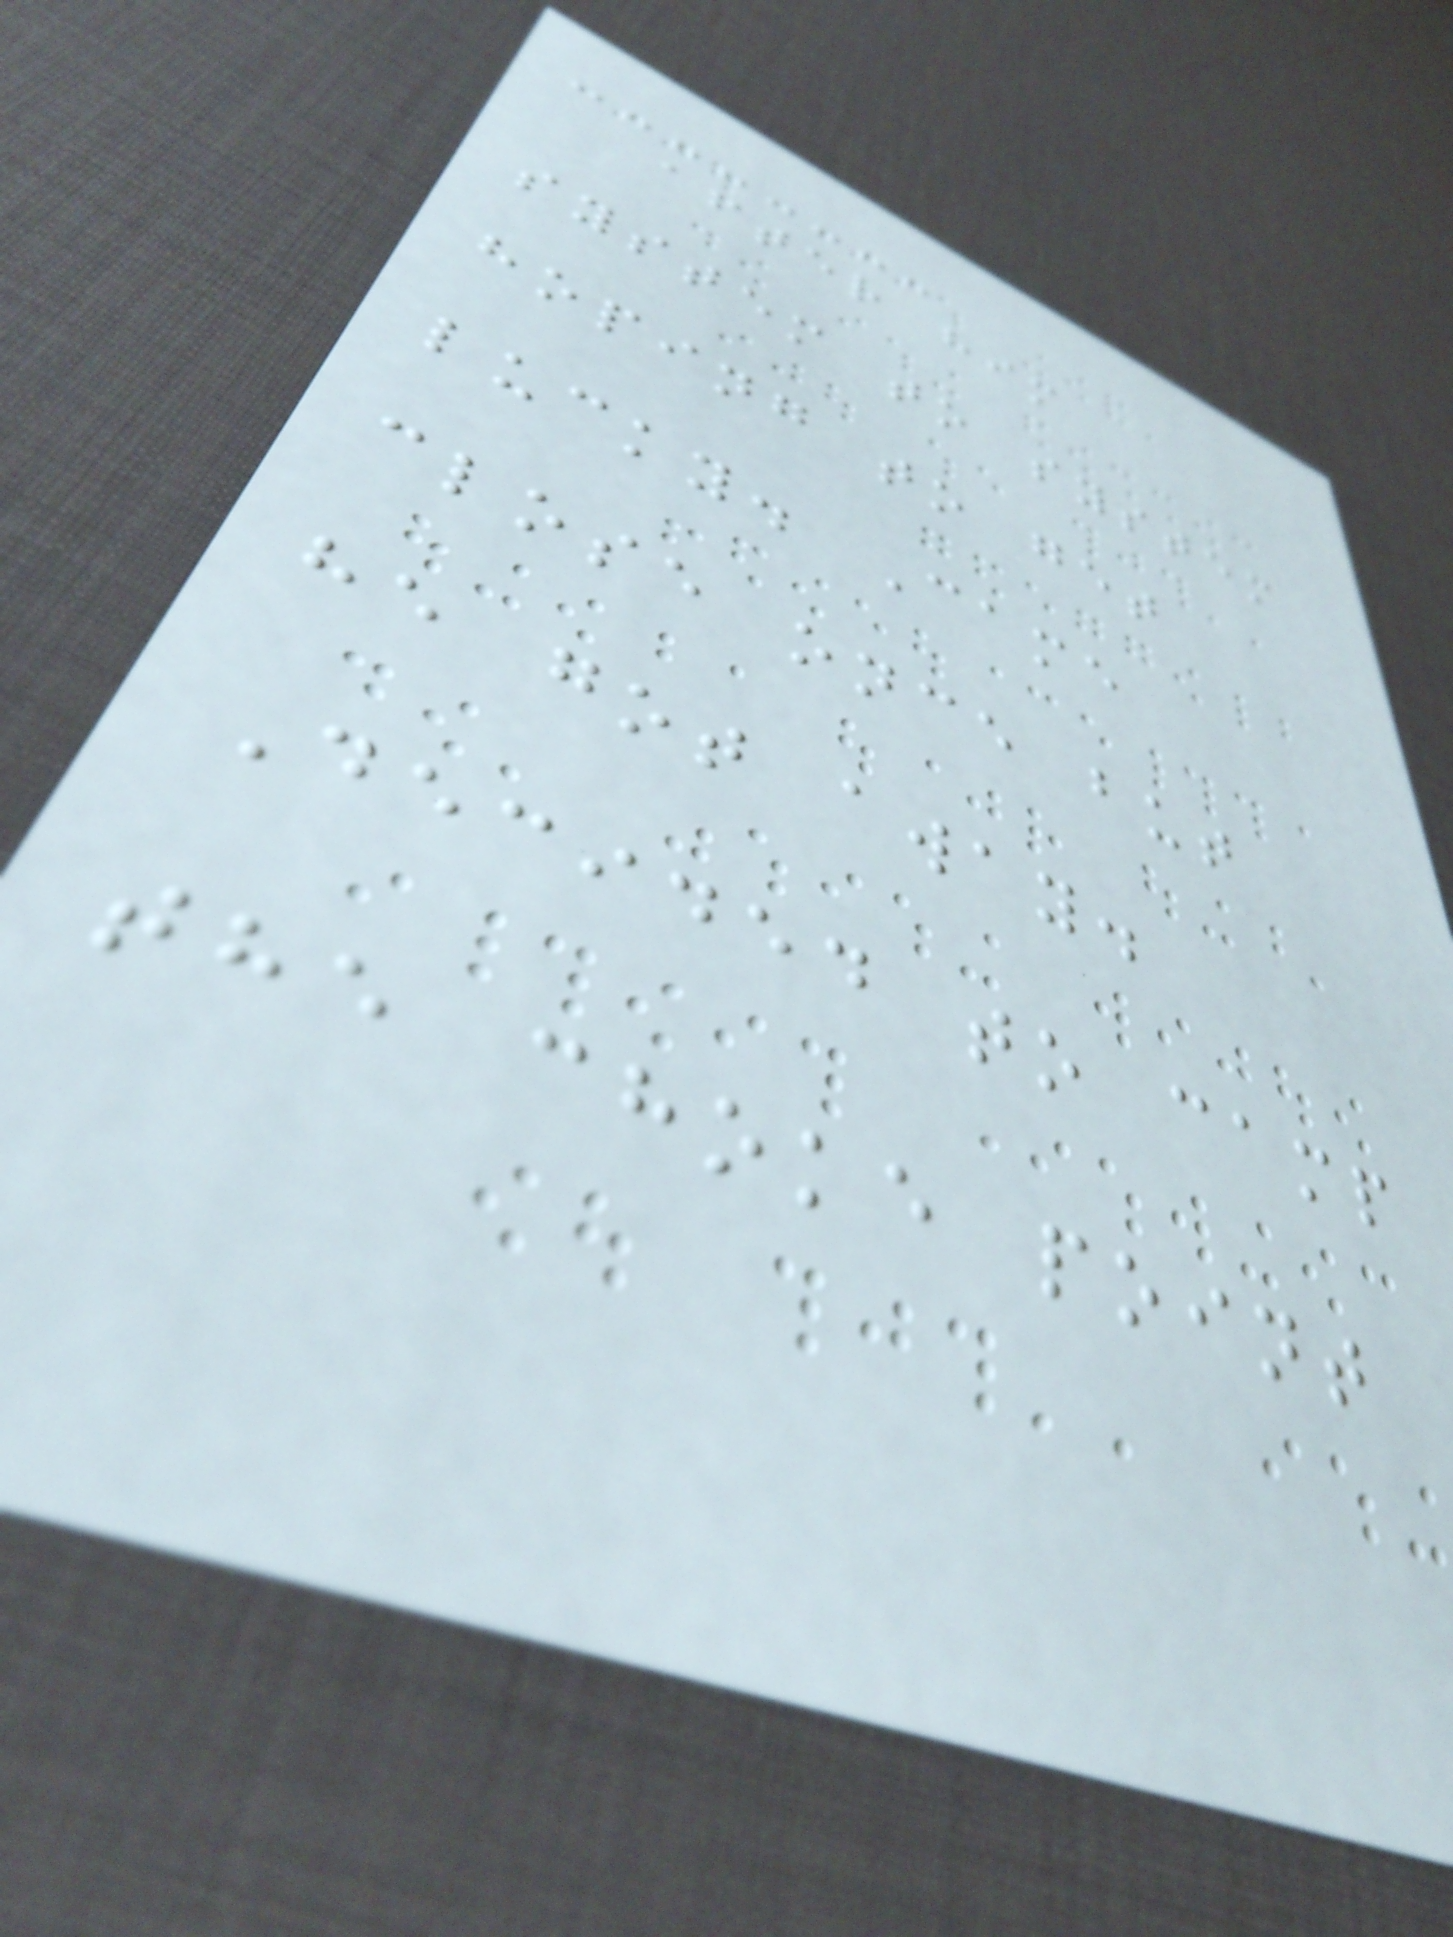after him
system to system
hoping to get
lucky. Came
close once but
he got away.
Decided to camp
the choke point
